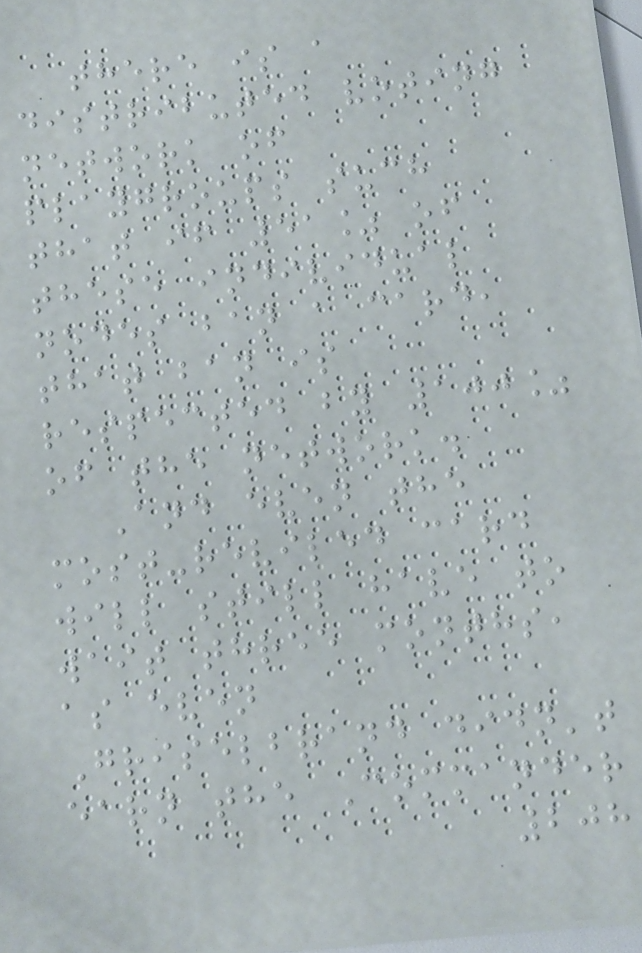there is a
distributed voting
network of
playgroups such
that if 51% of
these individual
nodes ban a card,
that ban is
respected by 100%
of the network.
And even the
most-reviled card
will still have to
wait three months,
as even
Griselbrand didn't
earn the Commander
208
